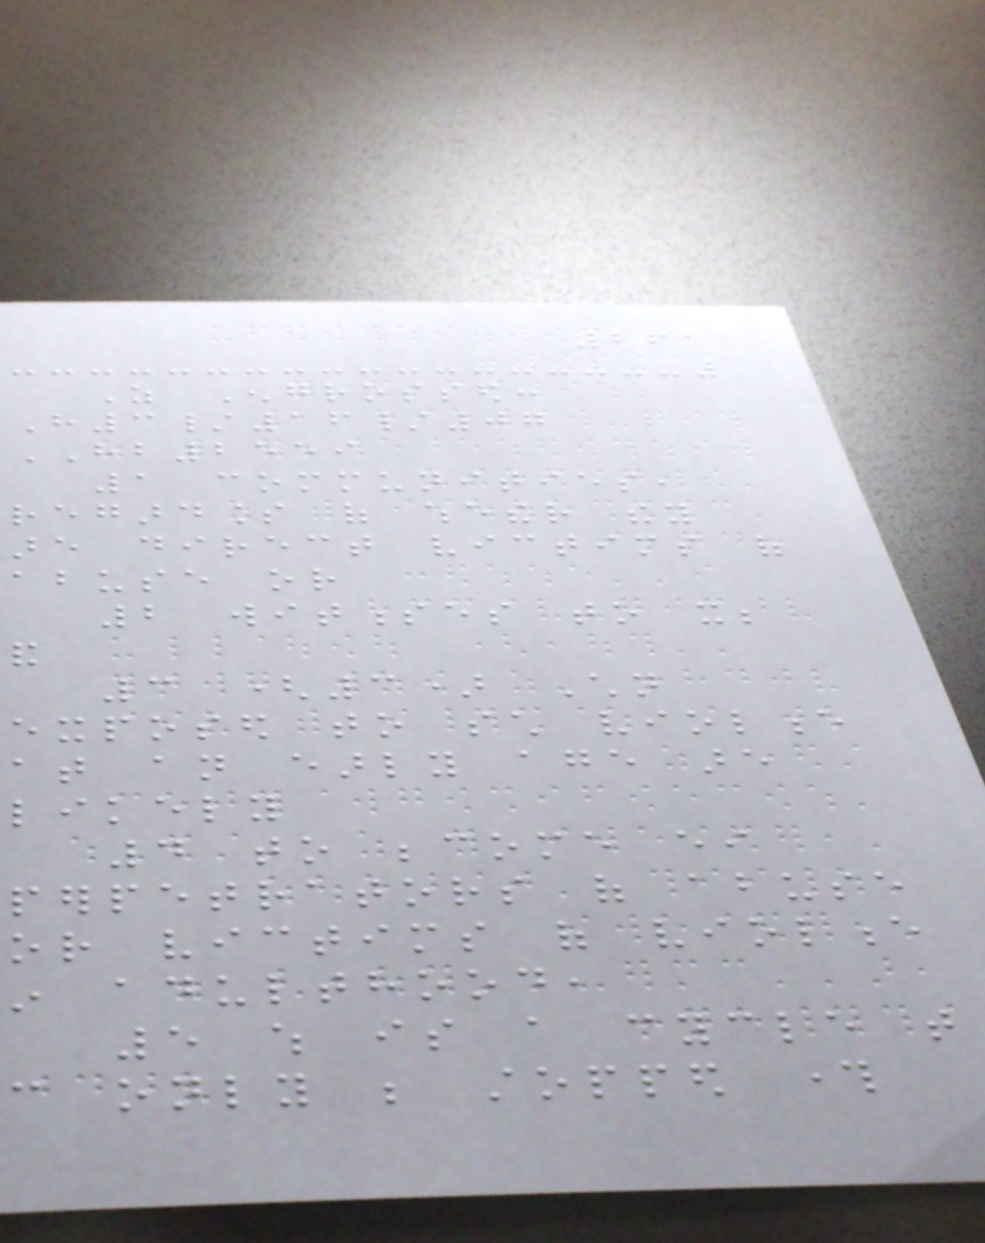261
As Engrossed:
H3/16/07
HB2559
1 communities,
regardless of whether they
are direct victims of
abuse or
2 witnesses to it;
and
3 (3) Children
exposed to such violence
at an early age are
likely
4 to become either
perpetrators of abuse
or victims of violence
in adulthood,
5 which is a cycle that
can only be stopped through
